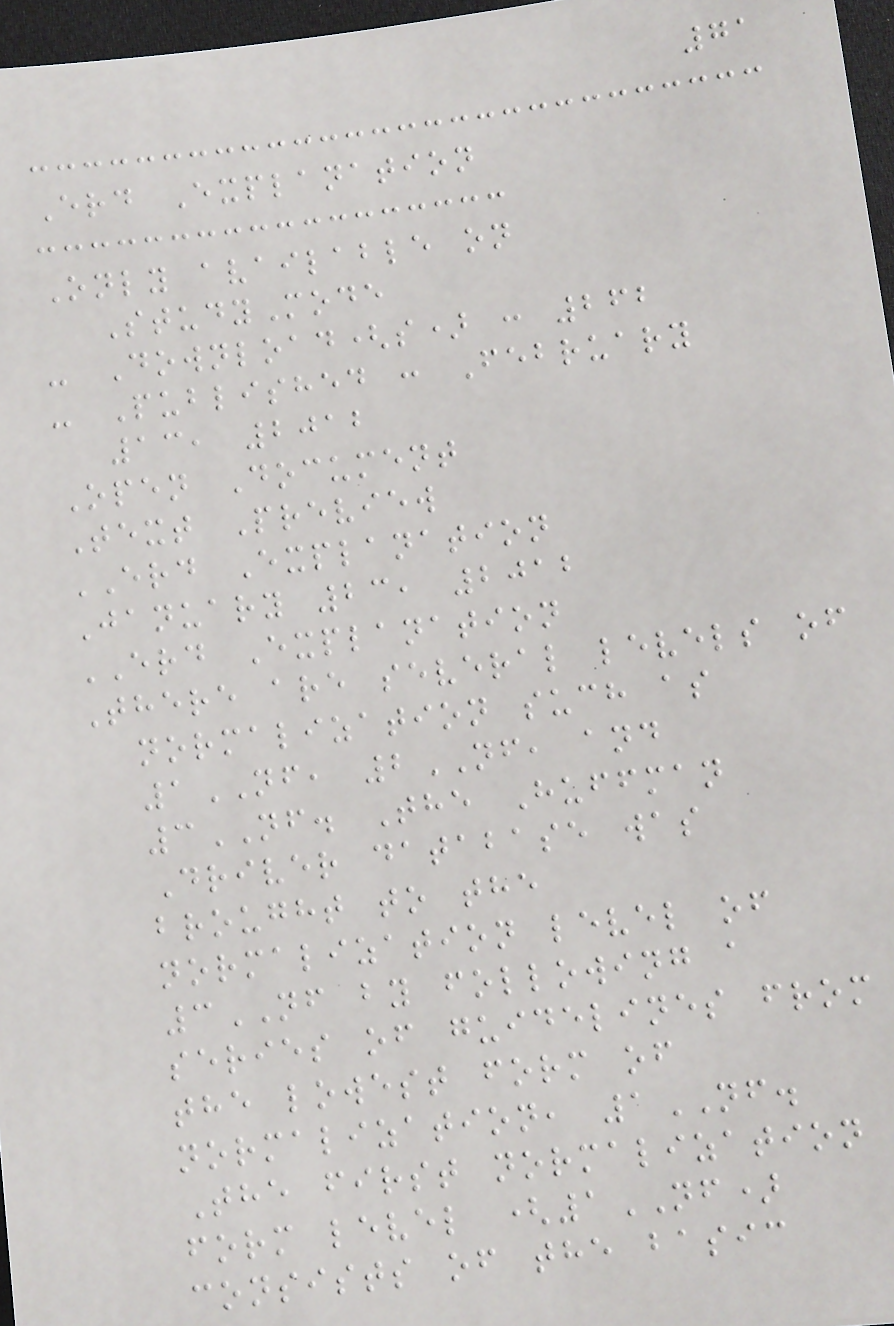71
Erd Explanation
Only available on
StudyMode
- Download(s) : 262
- Published : February
13, 2012
Open Document
Text Preview
ERD Explanation
January 23, 2012
ERD Explanation
There are several levels of
normalization such as
1NF, 2NF, and
3NF. The Huffman
Driver database was
brought to the
normalization level of
3NF by following a
series of guidelines from
the lowest form of
normalization, 1NF.
The first normalization
form level (1NF)
consists of the basic
